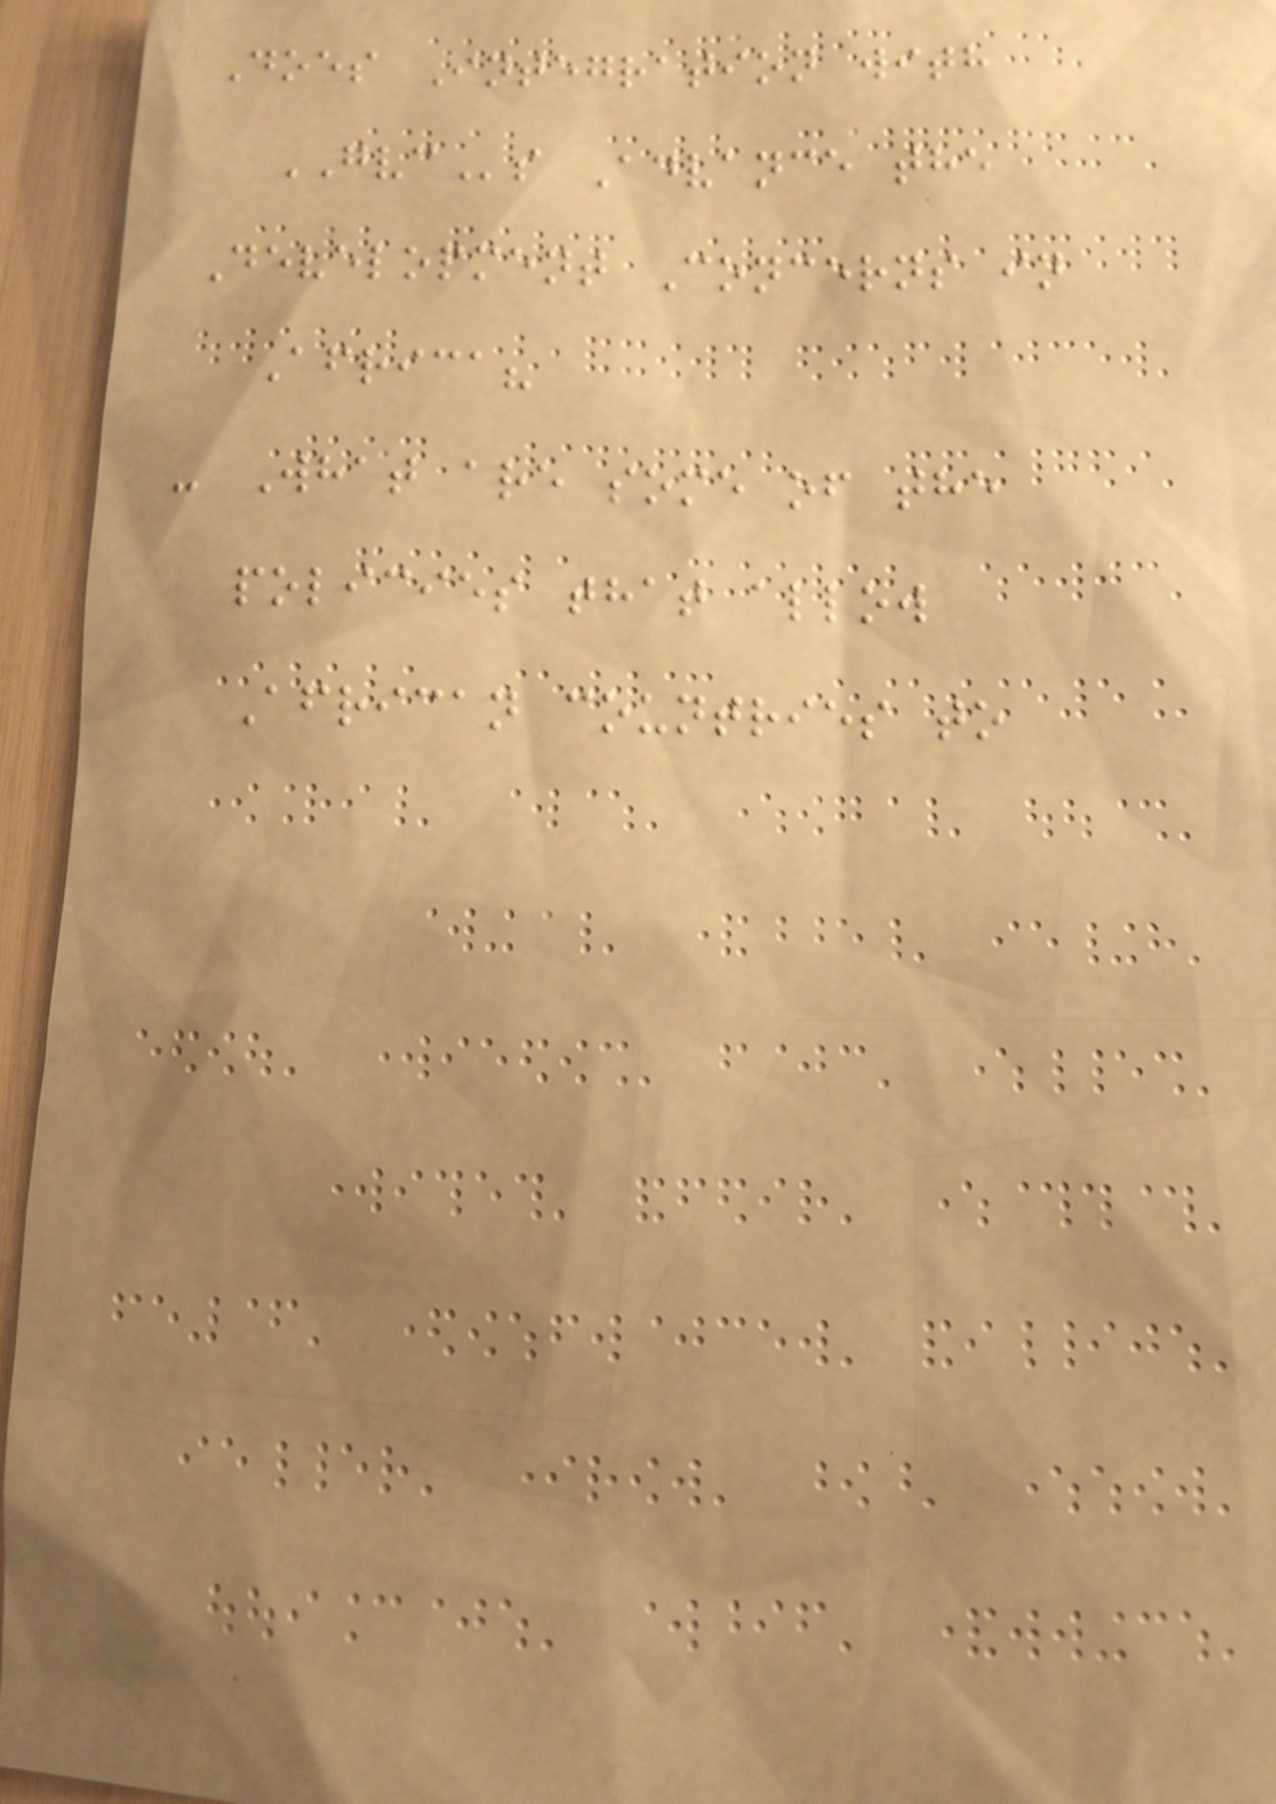Does Integration with
GVCs Advance the
Development Concerns in
Africa?
- What are some of the
policies that allow
African countries to
